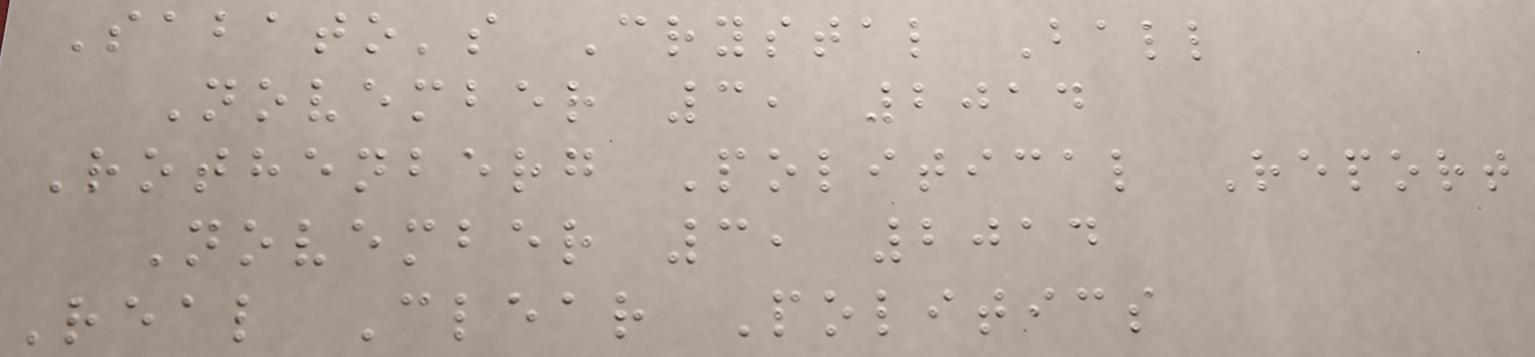Sabato's Crystal Ball
November 3, 2014
Rothenberg Political Report
November 3, 2014
Real Clear Politics
